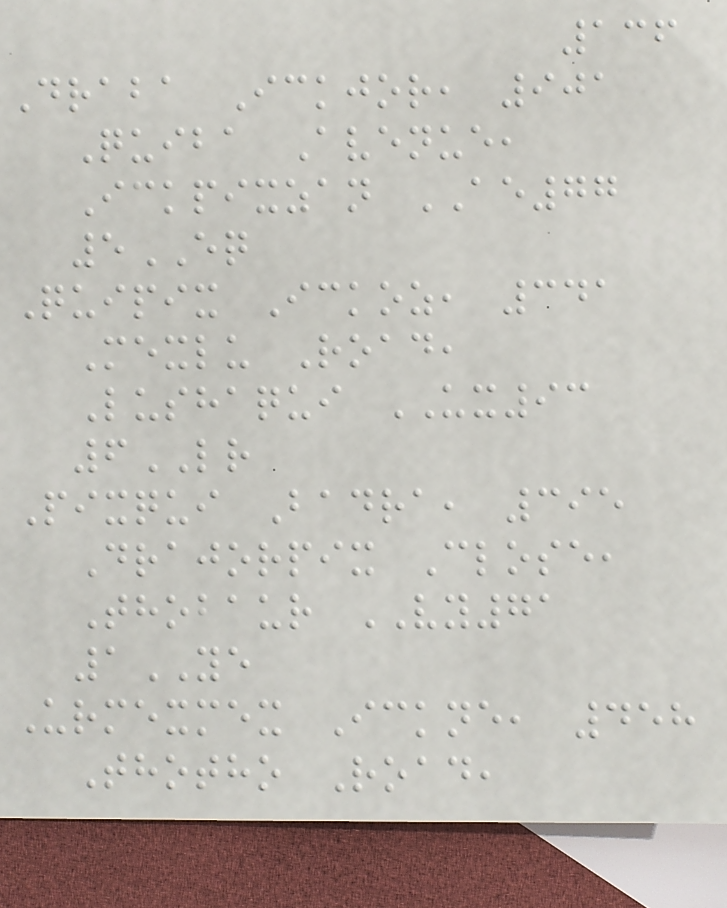136
Draba Ickjor, 901
Quiba Avenue,
Ickpixzan AE77
5EQ
Quipix Ickoz, 341
Mexlu Road,
Lushaqui UX93
6LR
Pixqui Badra, 395
Drajorpix Close,
Thobaur VY71
1YE
Urmexmex Ickne, 458
Thotho Road,
